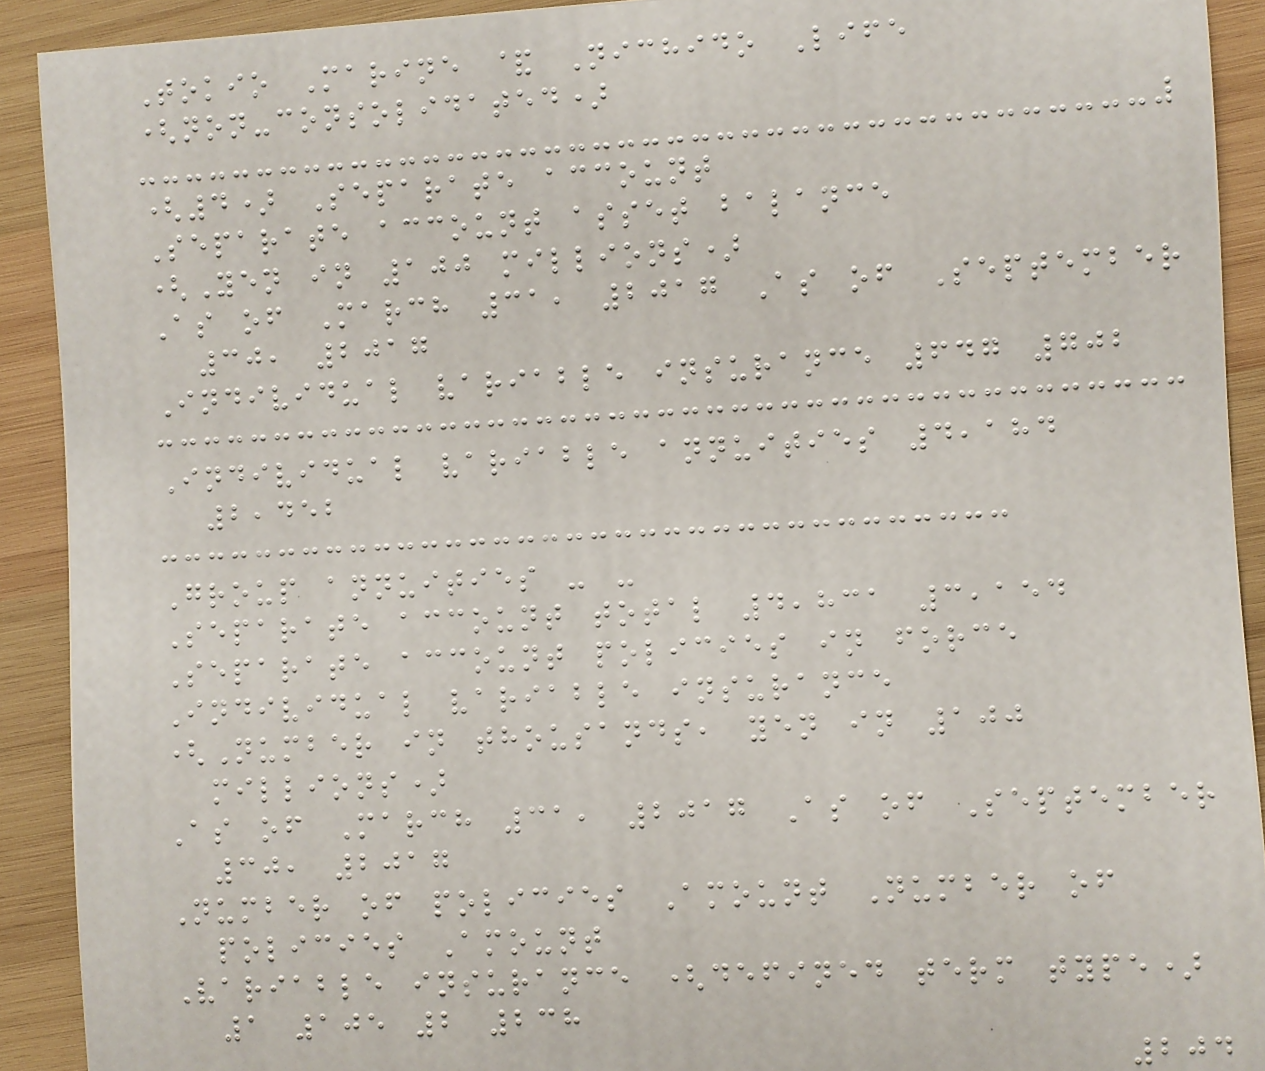Tokio Marine & Nichido Life
(non-consolidated)
(4) Separate account
Separate account asset balance
(Yen in 100 millions)
As of March 31, 2017 As of September
30, 2017
Individual variable insurance 647 702
Individual variable annuities 4,184
2,452
Group annuities - -
Separate account total 4,831 3,154
Separate account policies in force
Individual variable insurance
(Number in thousands, yen in 100
millions)
As of March 31, 2017 As of September
30, 2017
Number of policies Amount Number of
policies Amount
Variable insurance (defined term type)
1 105 2 238
204
